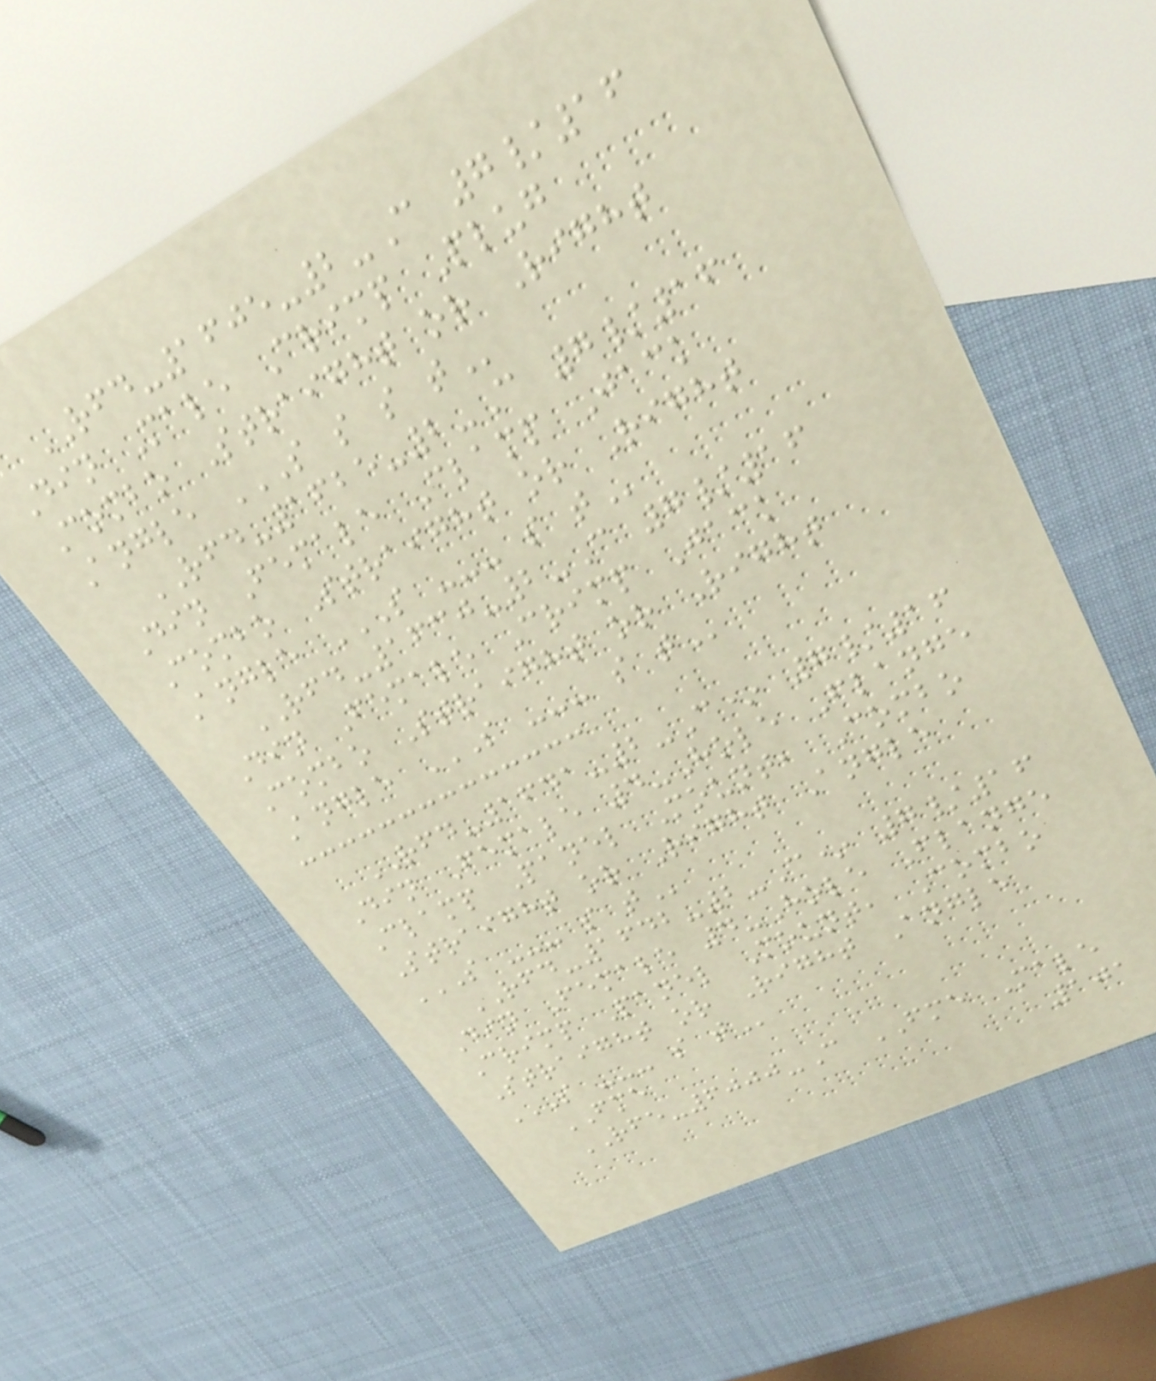RFD-1605-2-C 7/16
Din Male Crimp Plug
Combo Straight or Right
Angle S S S T
RFD-1625-2-C 7/16
Din Female Clamp Jack
Combo Straight or Right
Angle S --- S T
RFD-1630-2-C 7/16
Din Female Crimp Jack
Combo Straight or Right
Angle S --- S T
RFD-1641-2-C* 7/16
Din Female 4-Hole Flange
Clamp Panel Mount, Combo
Straight or Right Angle
S --- S T
RFD-1642-2-C* 7/16
Din Female 4-Hole Flange
Crimp Panel Mount, Combo
Straight or Right Angle
S --- S T
FME
RFE-6000-C FME Male
101
